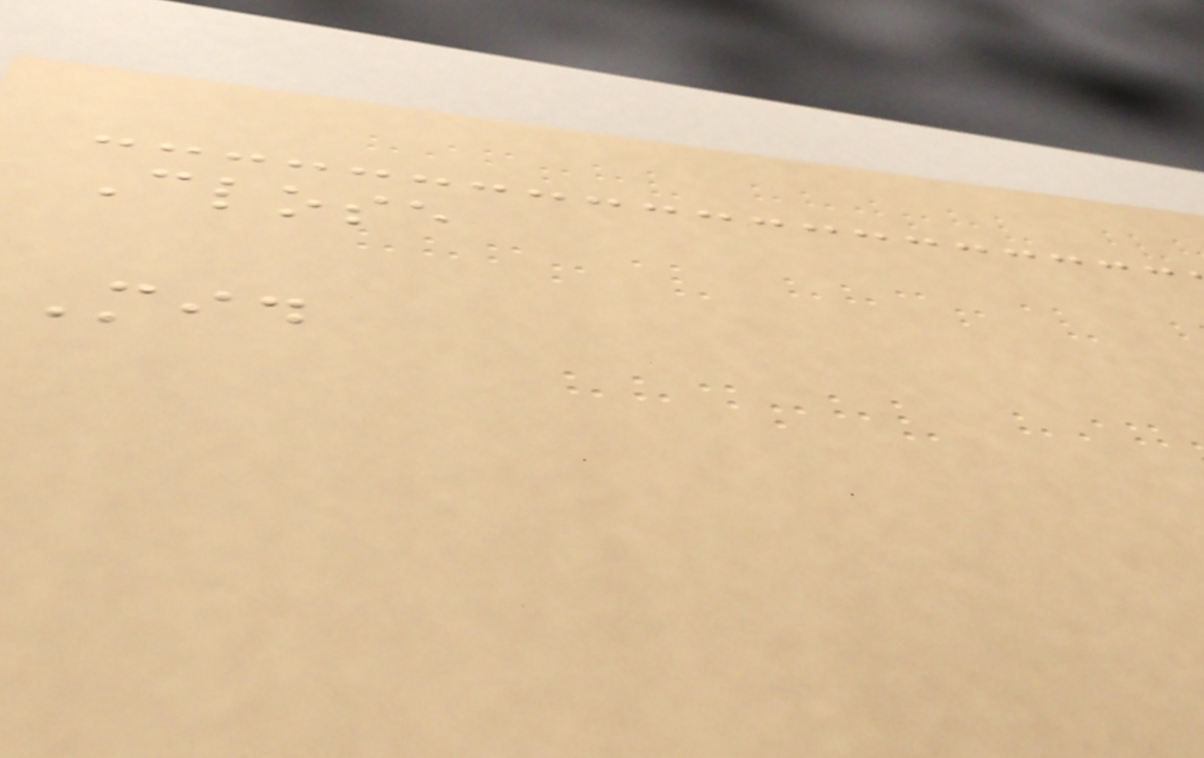Close
Mid
